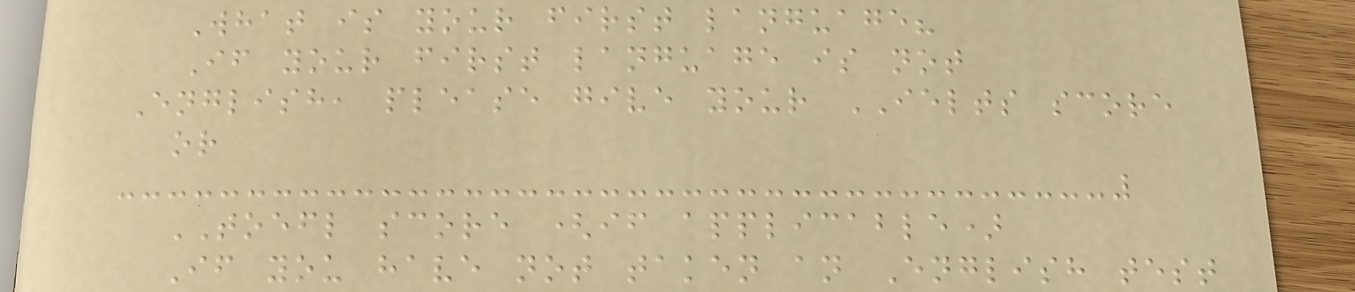What is your first language?
If your first language is not
English, please give your IELTS score
or
TOEFL score (if applicable)
If you have not taken an English test
